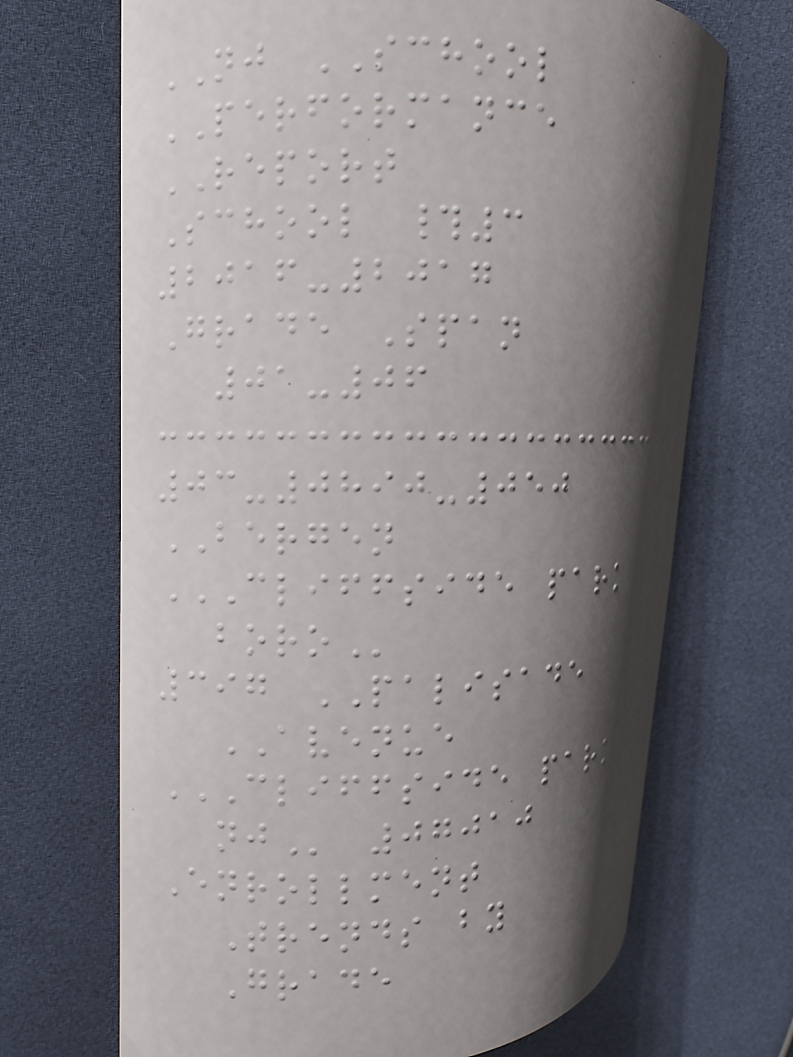NJ SCHOOL
PERFORMANCE
REPORT
School #3
2016-2017
Grade Span
01-06
03-0890-050
BERGEN
CLIFFSIDE PARK
BORO
397 PALISADE
AVENUE
CLIFFSIDE PARK,
NJ 07010
Enrollment
Trends by
Grade
